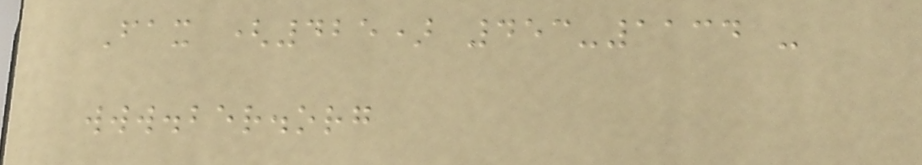Fax (425) 453-1134 -
www.ber.org
